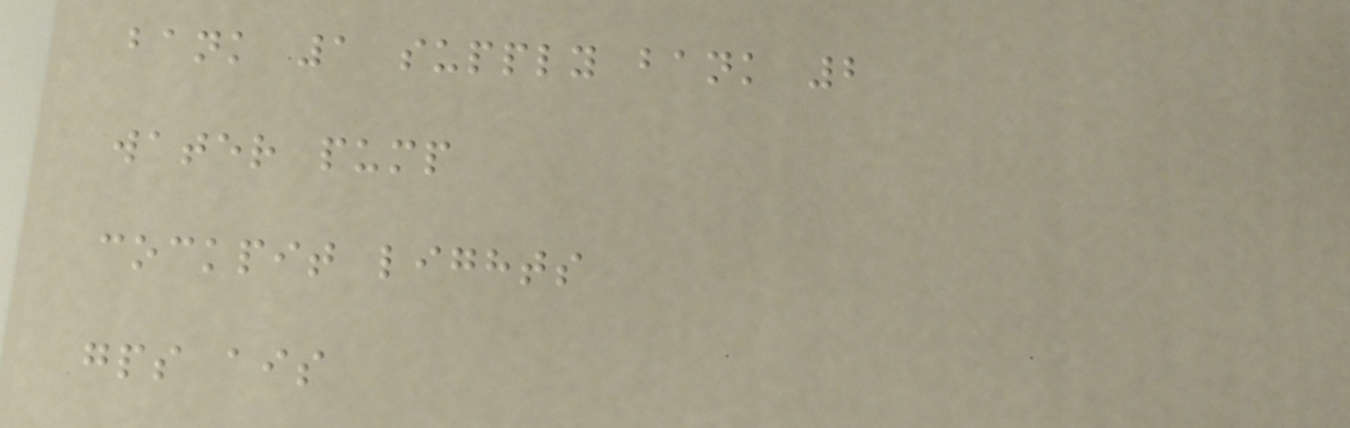bank 1 supply bank 2
water pump
cockpit lights
gps ais
